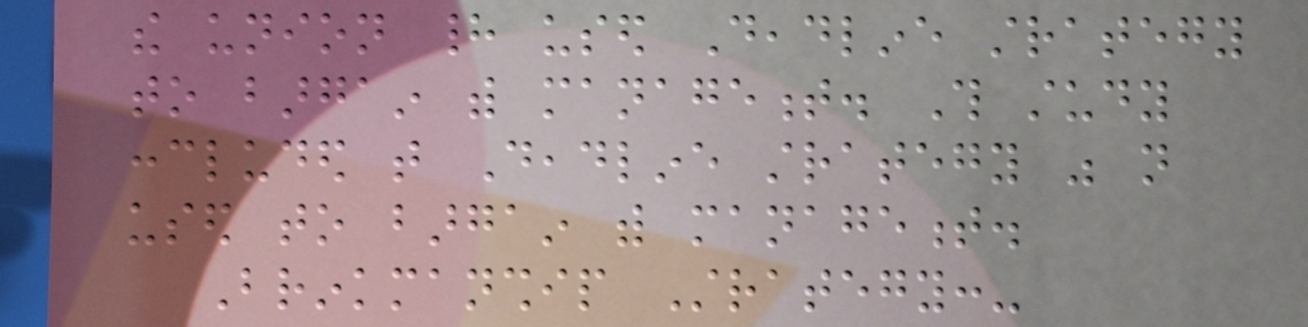the union had used Deadline strategy
to bargain with management. This study
concluded that Deadline strategy was not
used to bargain with management.
Brinkmanship Strategy:-
